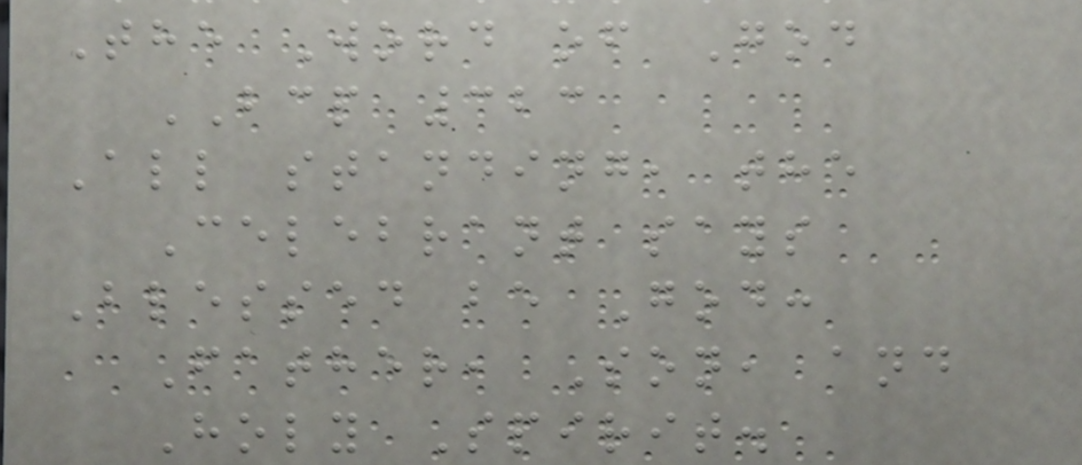The Word of God
BCP 323
All standing, the
Celebrant says
Blessed be God:
Father, Son, and
Holy Spirit.
